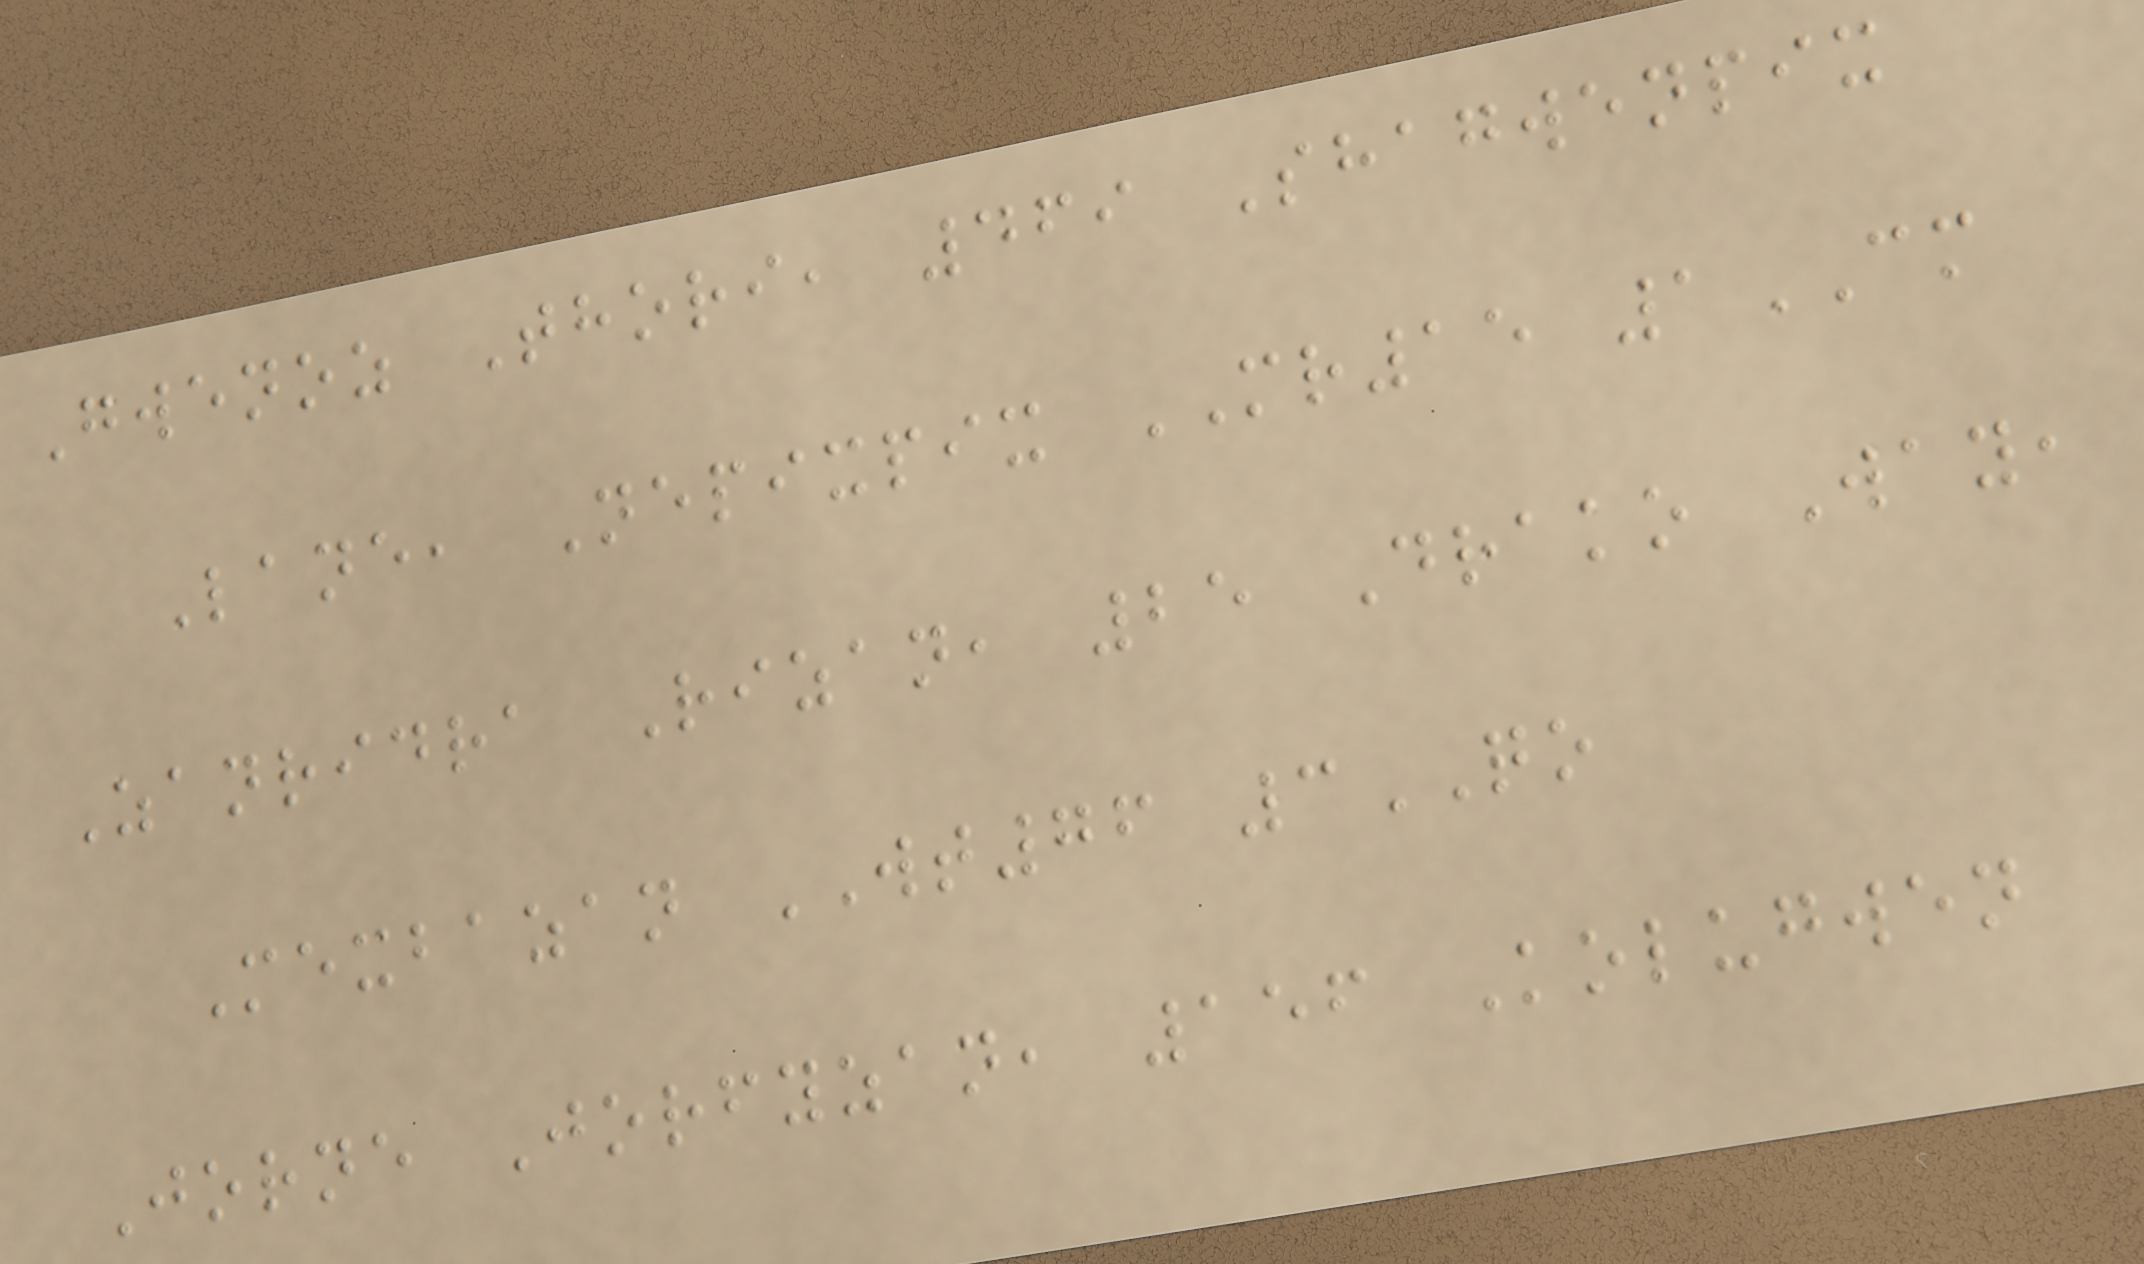Gwenoz Thori, 469 Shagwenpix
Lane, Nepixpix MR15 1CM
Zanridra Rizan, 25 Drako Way,
Mexbazan WT76 3QO
Jorne Jorfyzan, 156 Kolugwen
